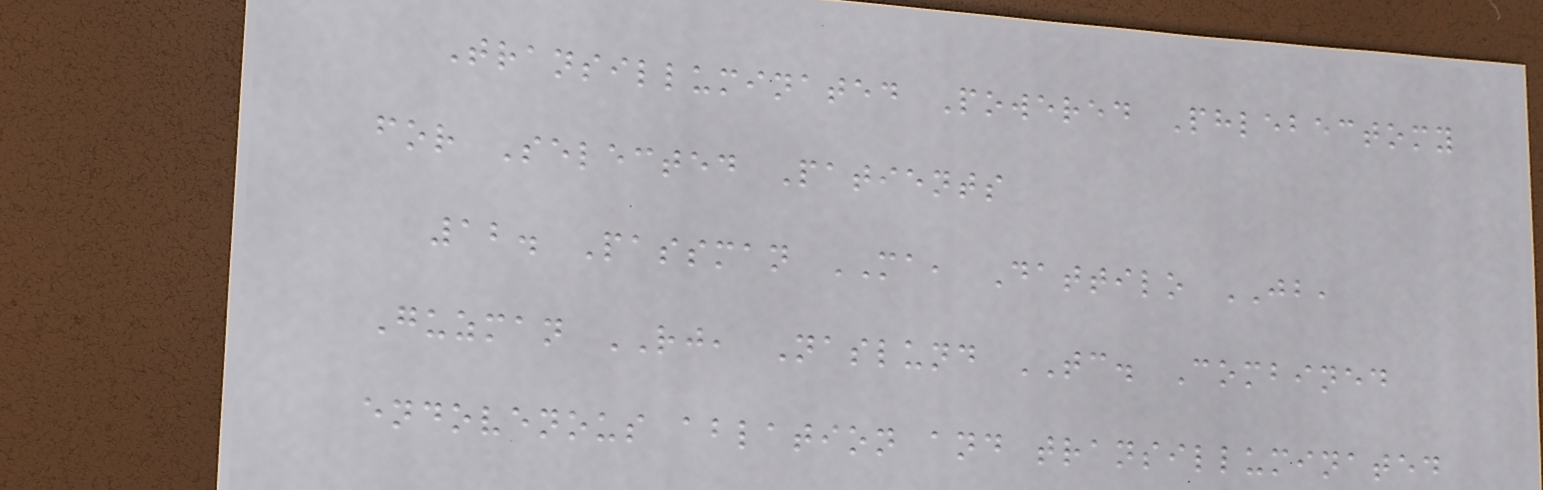Transilluminated Powered Phlebectomy
for Selected Patients
12. Passman MA, Dattilo JB,
Guzman RJ, Naslund TC. Combined
endovenous ablation and transilluminated
